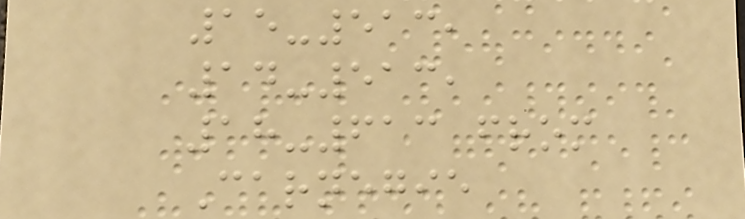15-513,
14-513,
18-613 from
Carnegie
